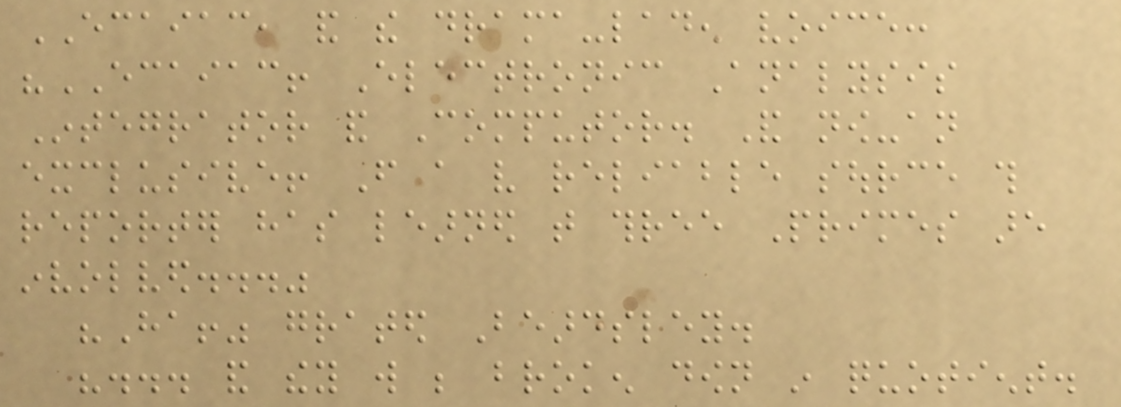ECAIAC, and the drama-laden voice:
"ECAIAC! Electronic Analysis
Integrator and Computor. And now-an
exclusive! From a very reliable source this
reporter has learned that three Primes are
involved..."
"Ha!" grated Beardsley.
"... and they will be broken down in quotient.
